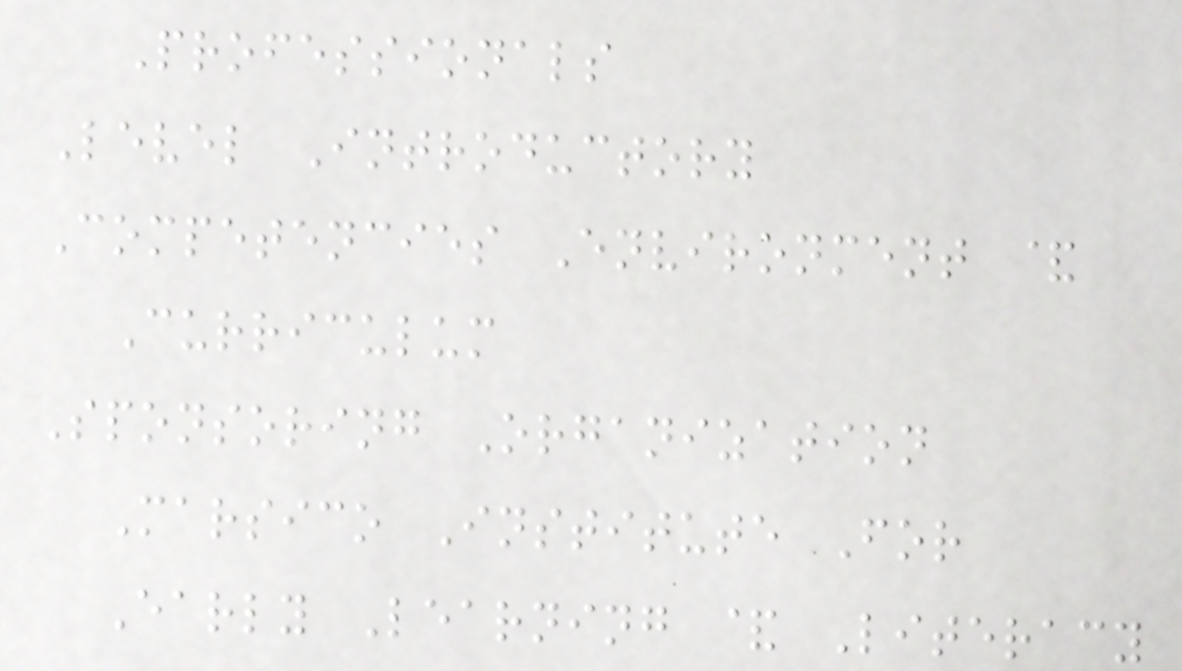Professionals
Level Introductory
Competencies Environment &
Curriculum
Sponsoring Organization
Marsico Institute For
Early Learning & Literacy
